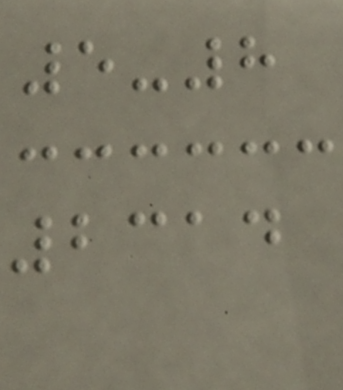5-8
2314
